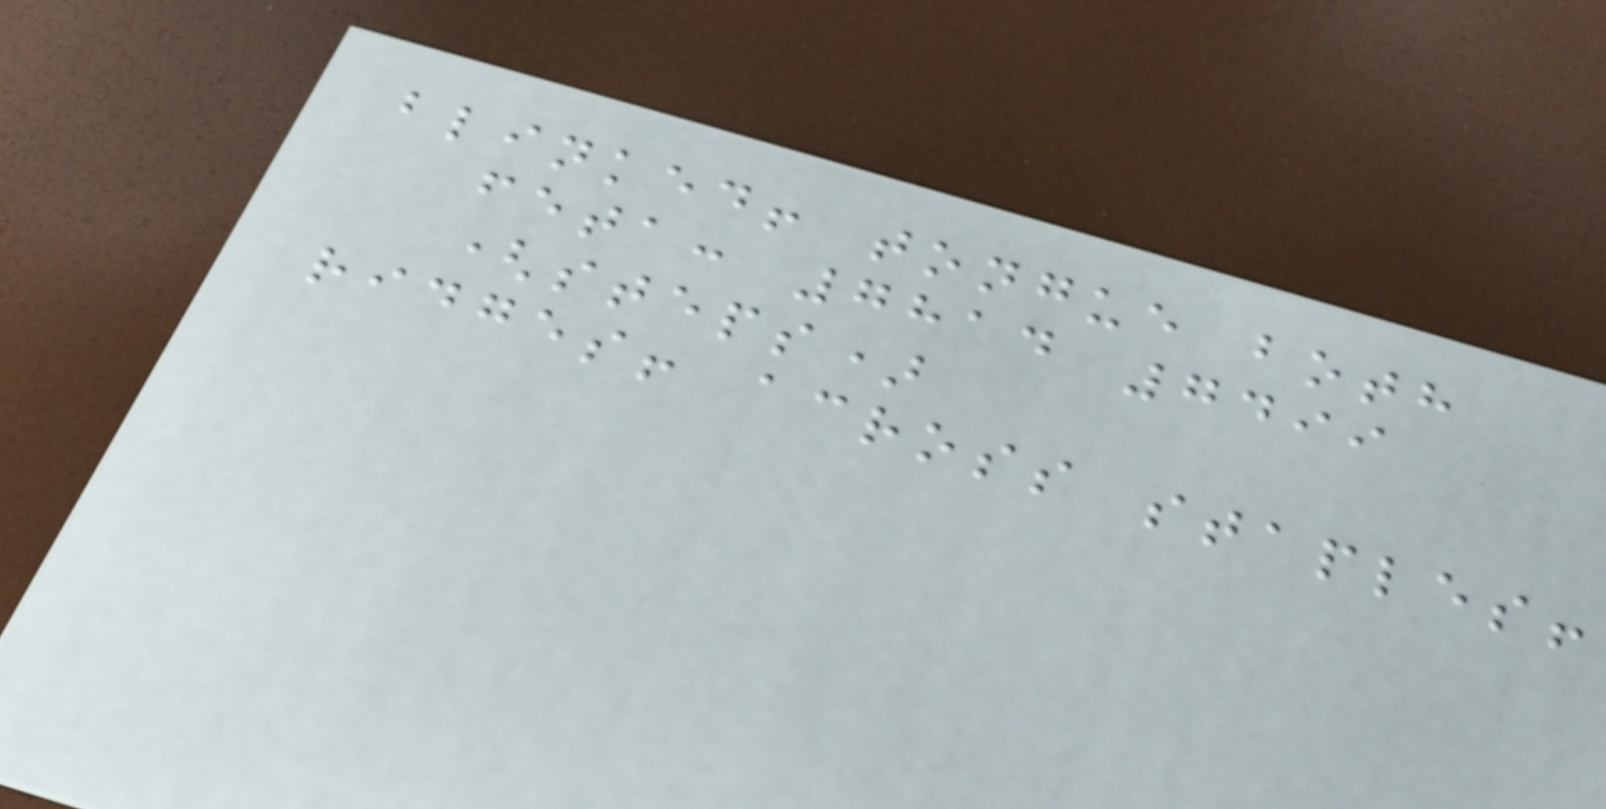blinked! tongue both
feta: 7814 7499
(steps)
ridges! across staples!
